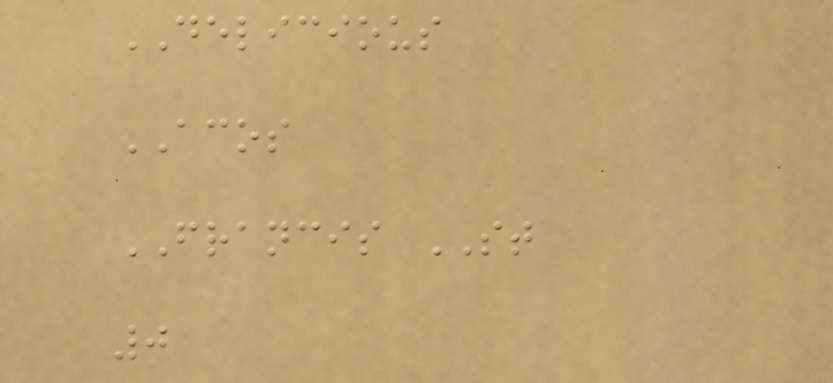DELICIOUS
ACOS
FRANCIS ST
0
